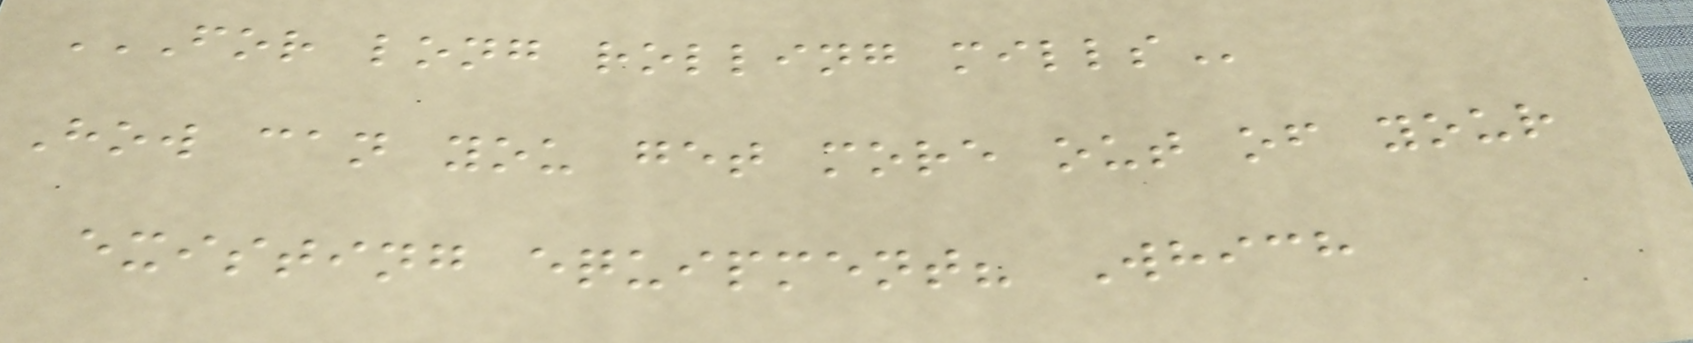FOR LONG ROLLING MILLS
How can you get more out of your
existing equipment? Which
